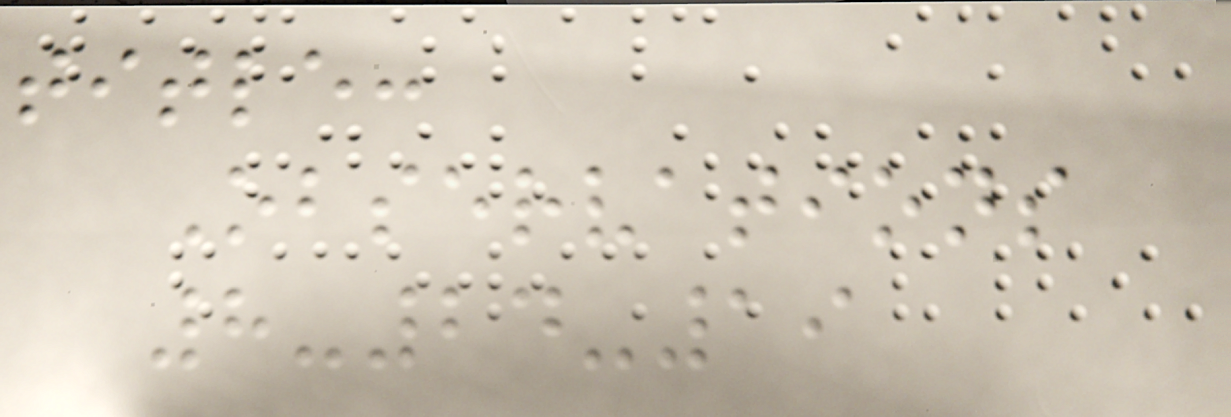title:
Observations
8-24-19
